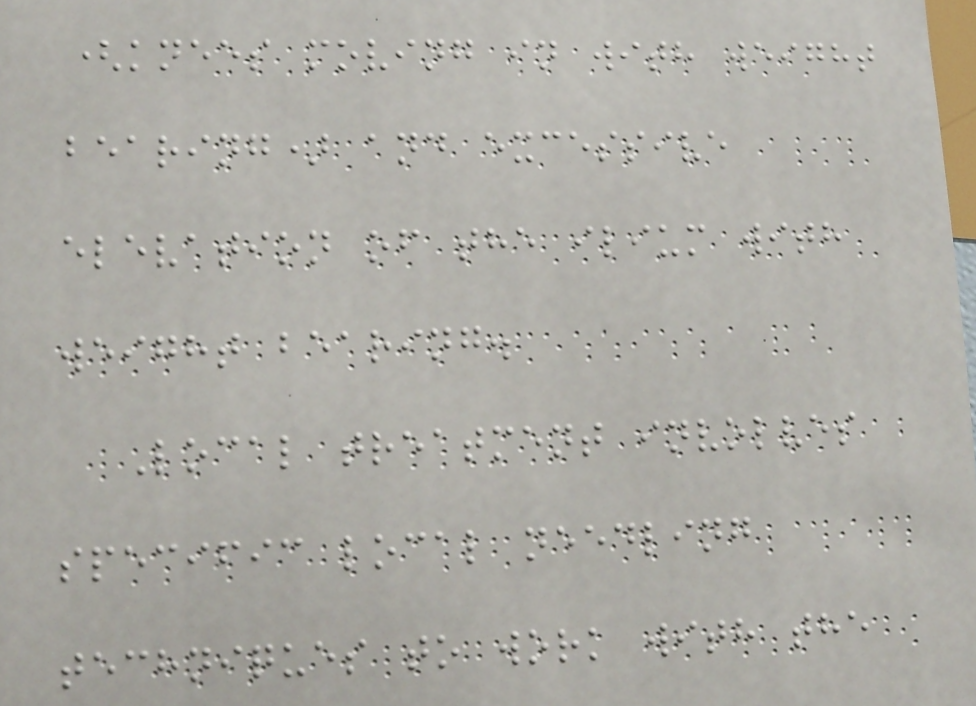(knees moving in with weight
bearing) and excessive
elevation of the ilium with
weight bearing.
Local treatment involves
specific local needling
techniques to work with the
